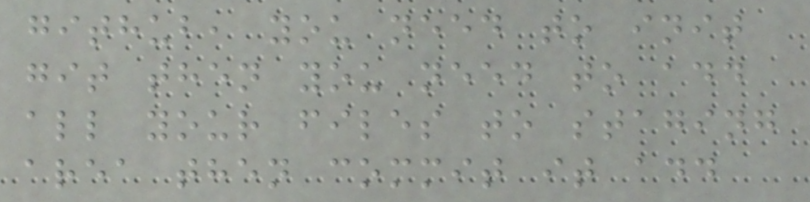github, you need to init
git then you need to add
all your files to staging
area then commit it add
